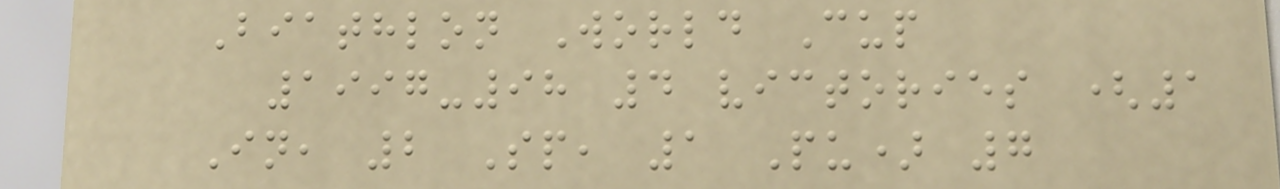Biathlon World Cup
1997-98 4 victories (1
In, 2 Sp, 1 Pu) 7
